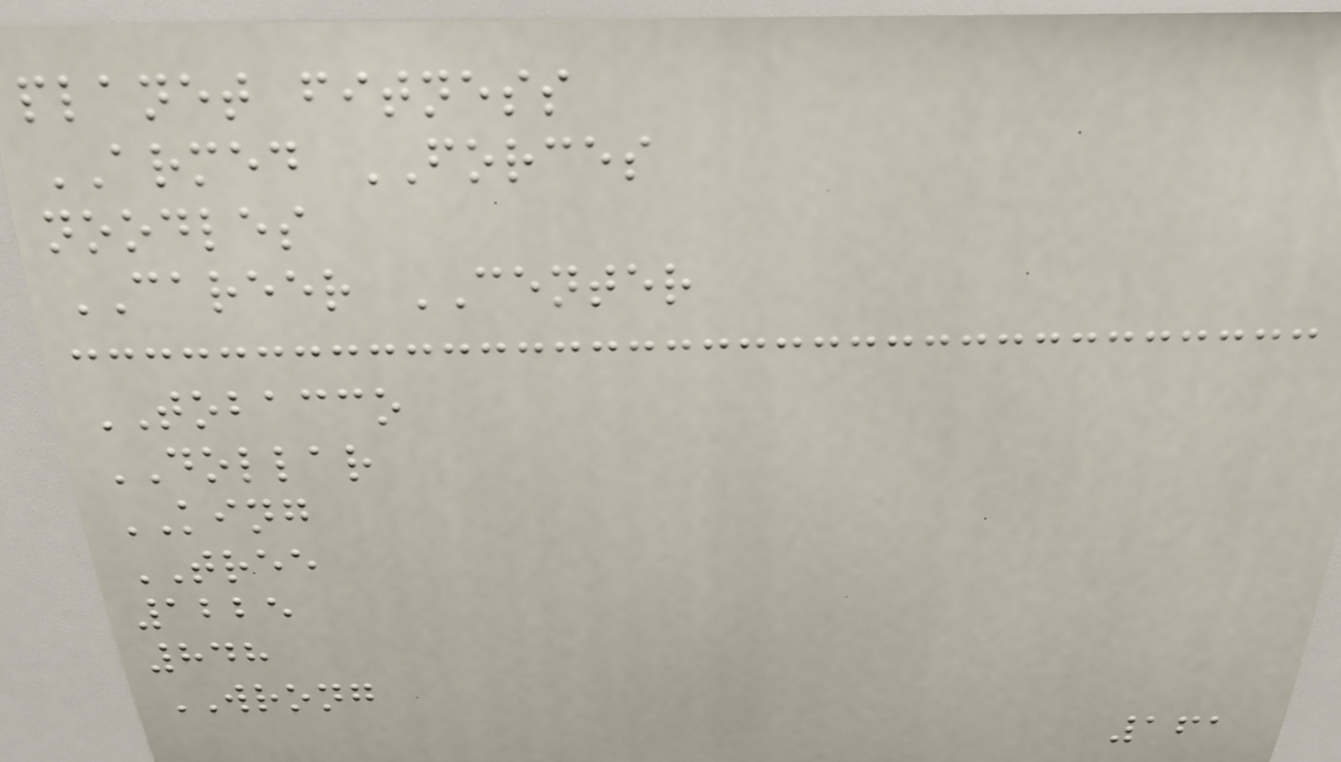planet fitness
ARMED FORCES
noodles
CAREER CENTER
TOBACCO
DOLLAR
KING
TREE
1225
848
WRONG
161
